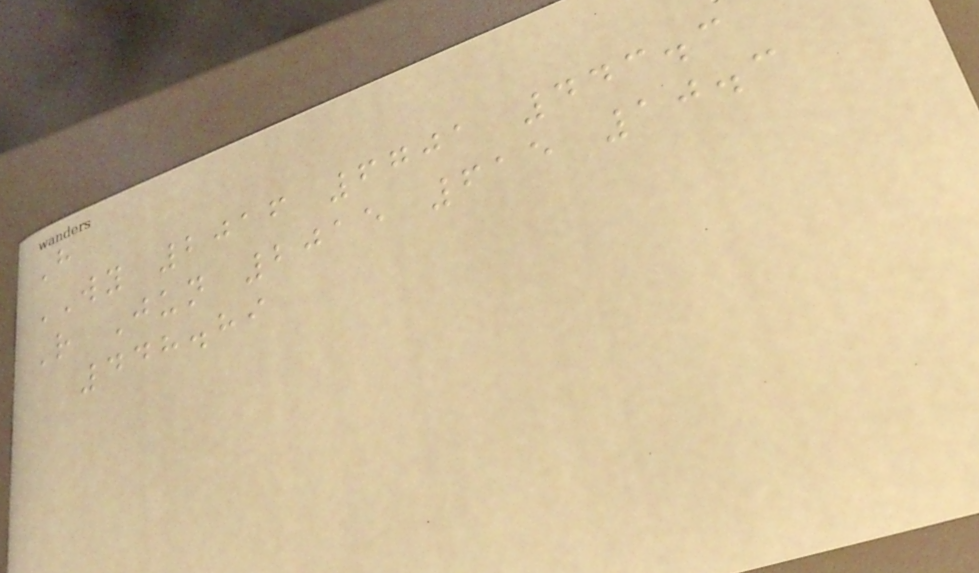H
WY 2016 6701 443.3
R Jun 2015 615 10.3
448.89
